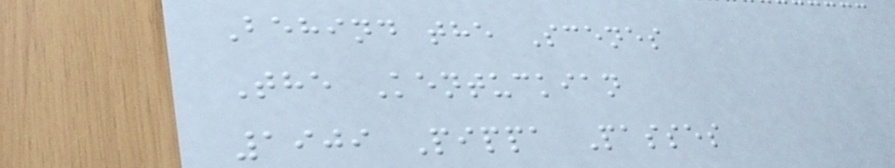Behind the Scenes
The Kentuckian
1909 Pippa Passes
